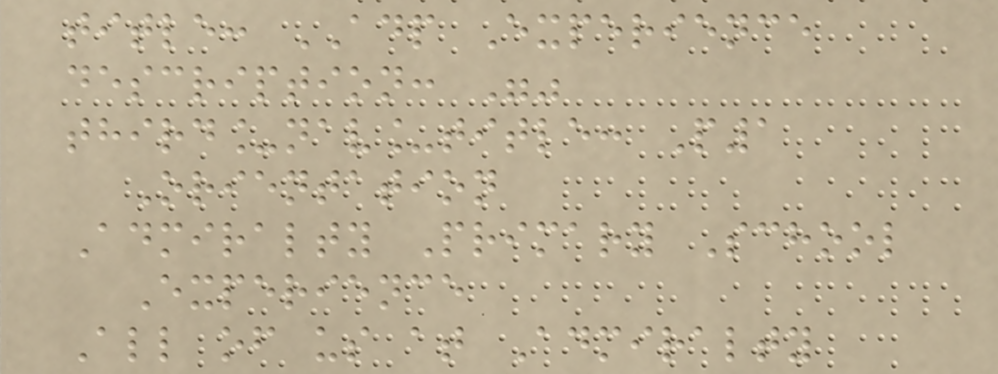title: ADP Experience
description: ""
third_nav_title: P1
Orientation
Admiralty Primary School
Experience
All of us at Admiralty
